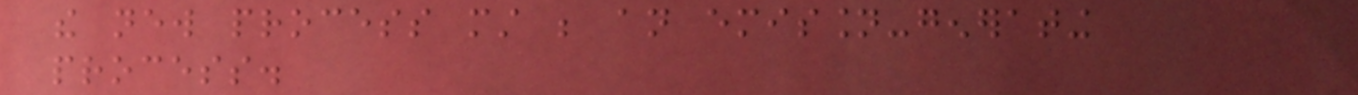the new process must be an emission-generating
process.
